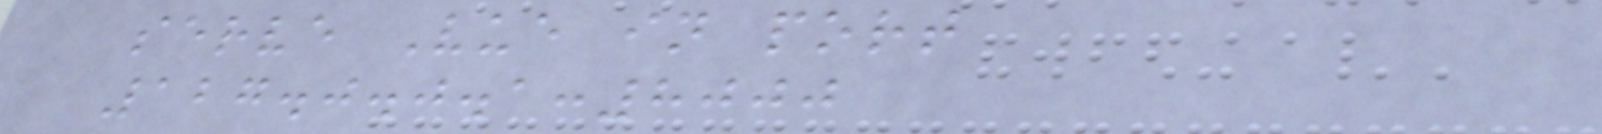serve Vue in port
127.0.0.1:8000
